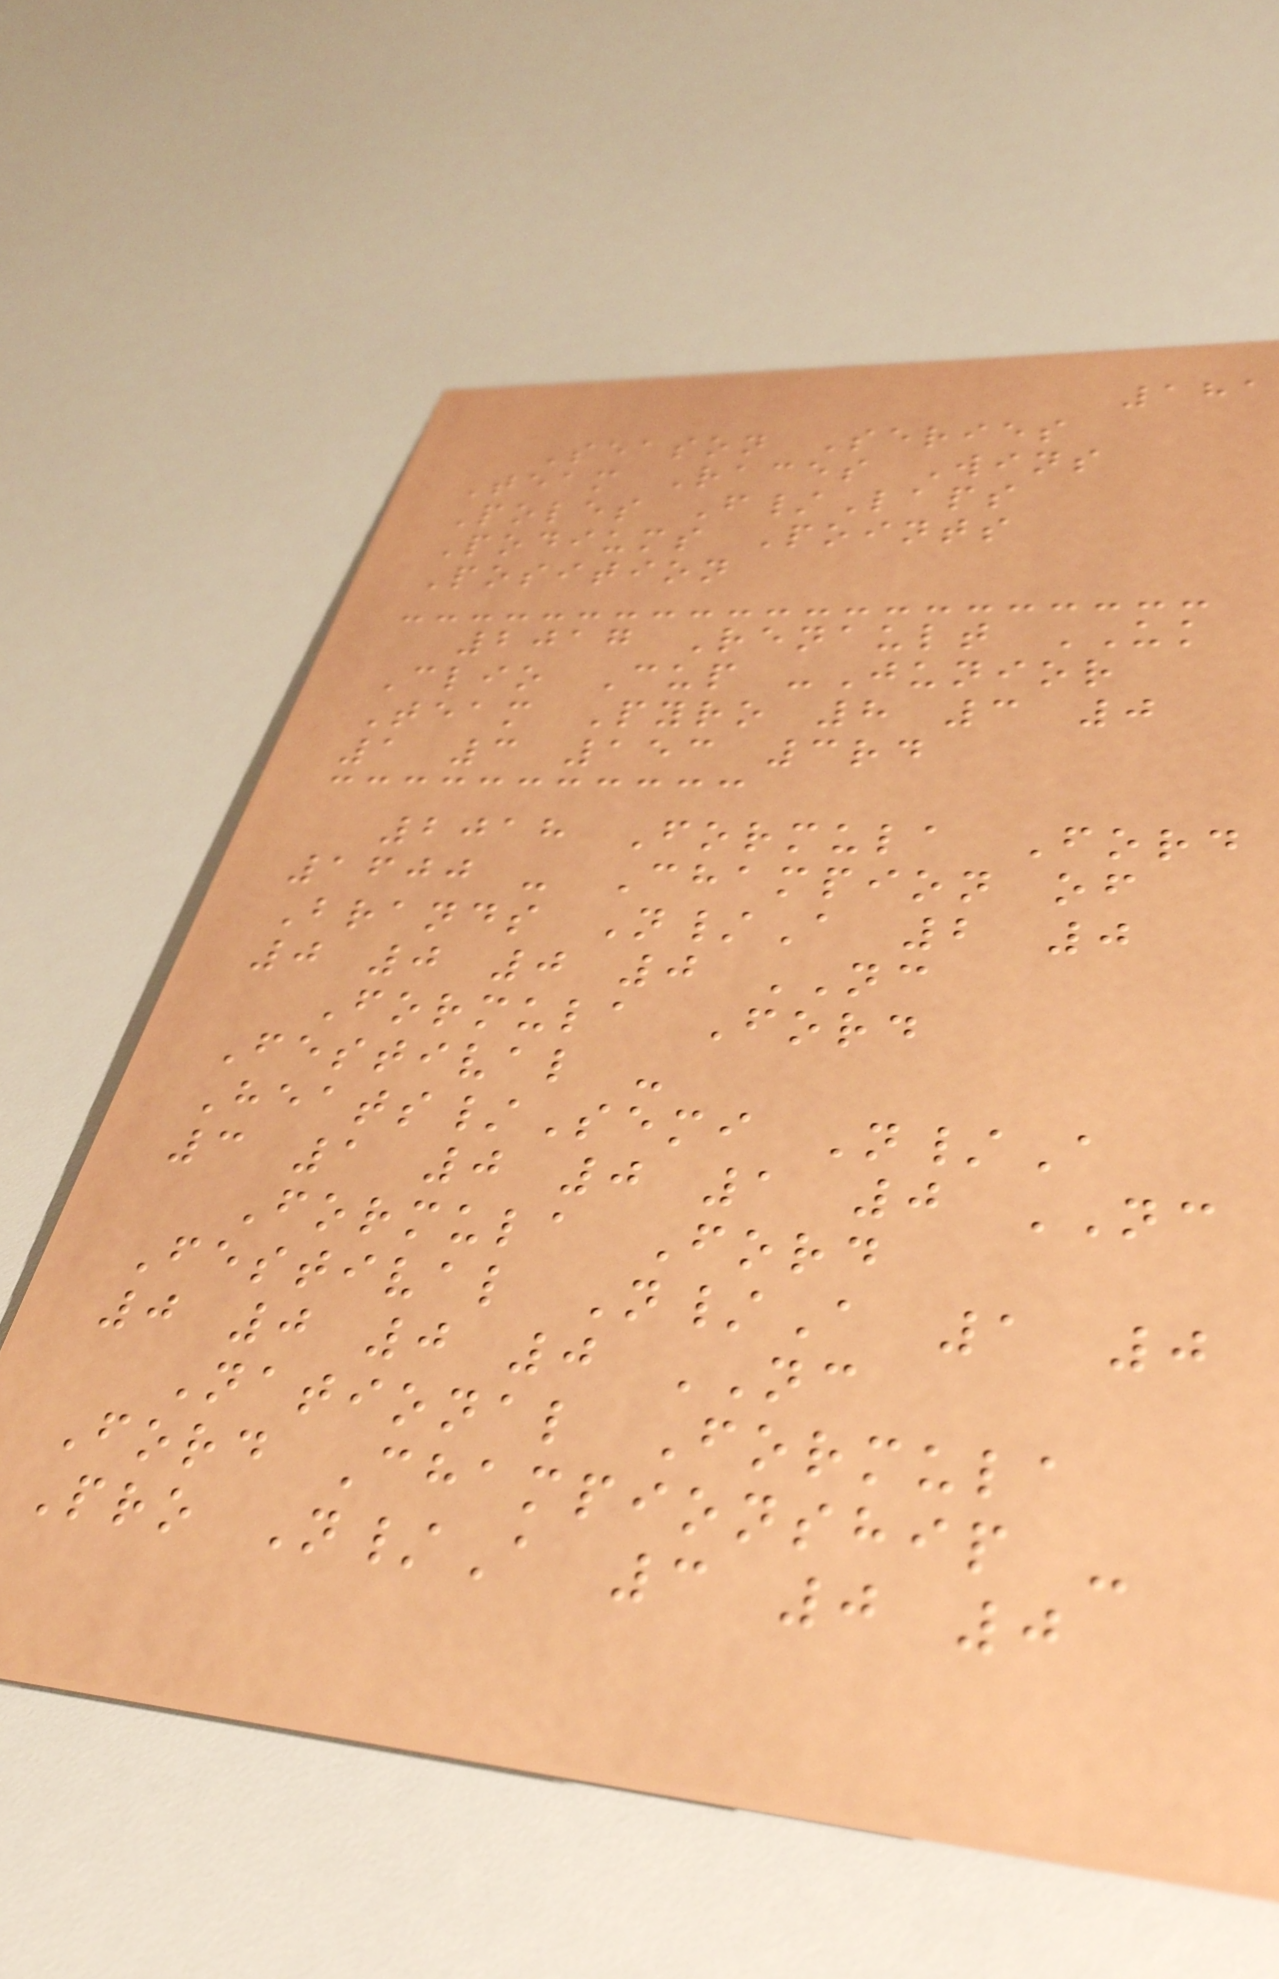181
Season Series
Team Races Wins
Poles F/Laps
Podiums Points
Position
2017 Renault UK
Clio Cup -Junior
Team Pyro 8 3 0
1 3 153 3rd
2018 Formula Ford
1600 - Champion of
Brands N/A 2 0
0 0 0 0 NC
Formula Ford
Festival -
Heats/Semi N/A
3 1 0 0 1 0 NC
Formula Ford
Festival N/A 1 0
0 0 0 0 NC
National Formula
Ford Championship -
Pro N/A 3 0 0
